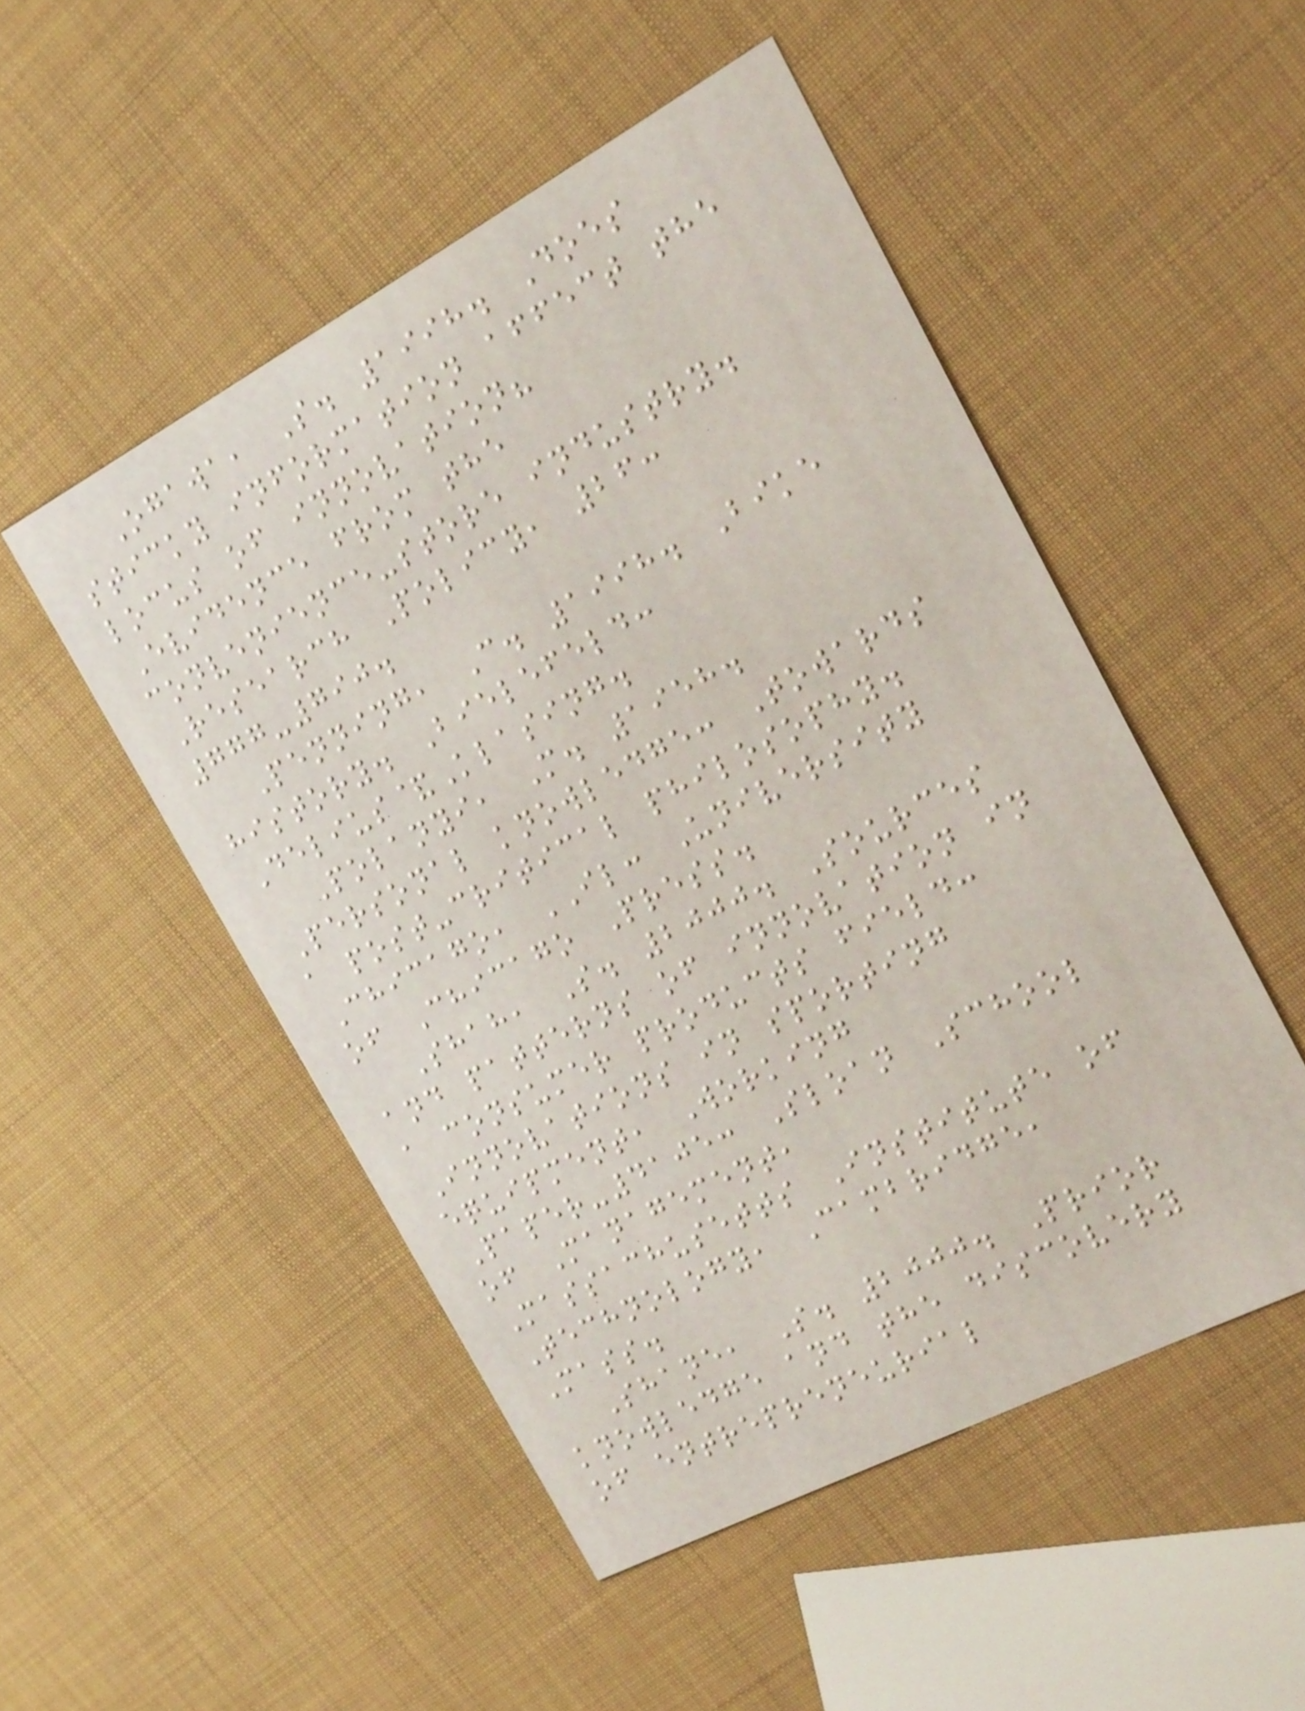Ogawa, S. 1998. Does
sticky information affect the
locus of innovation?
Evidence from the
convenience-store industry.
Research Policy, 26:
777-790.
Penning, C. 1998. Bike
history. Bielefeld:
Delius&Klasing.
Polanyi, M. 1958.
Personal knowledge: Towards
a post-critical philosophy.
Chicago, IL: University
of Chicago Press.
Shah, S. 2000. Sources
and patterns of innovation in
a consumer products field:
Innovations in sporting
equipment, Working
Paper-4105: Sloan School
of Management,
Massachusetts Institute of
Technology, Cambridge,
Mass.
Shane, S. 2000. Prior
knowledge and the discovery
of entrepreneurial
